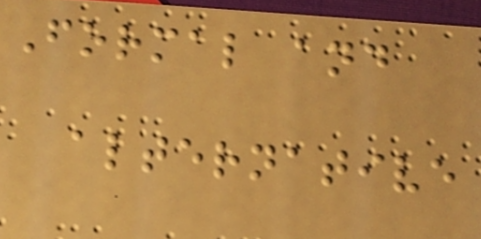Formal and
alternative
